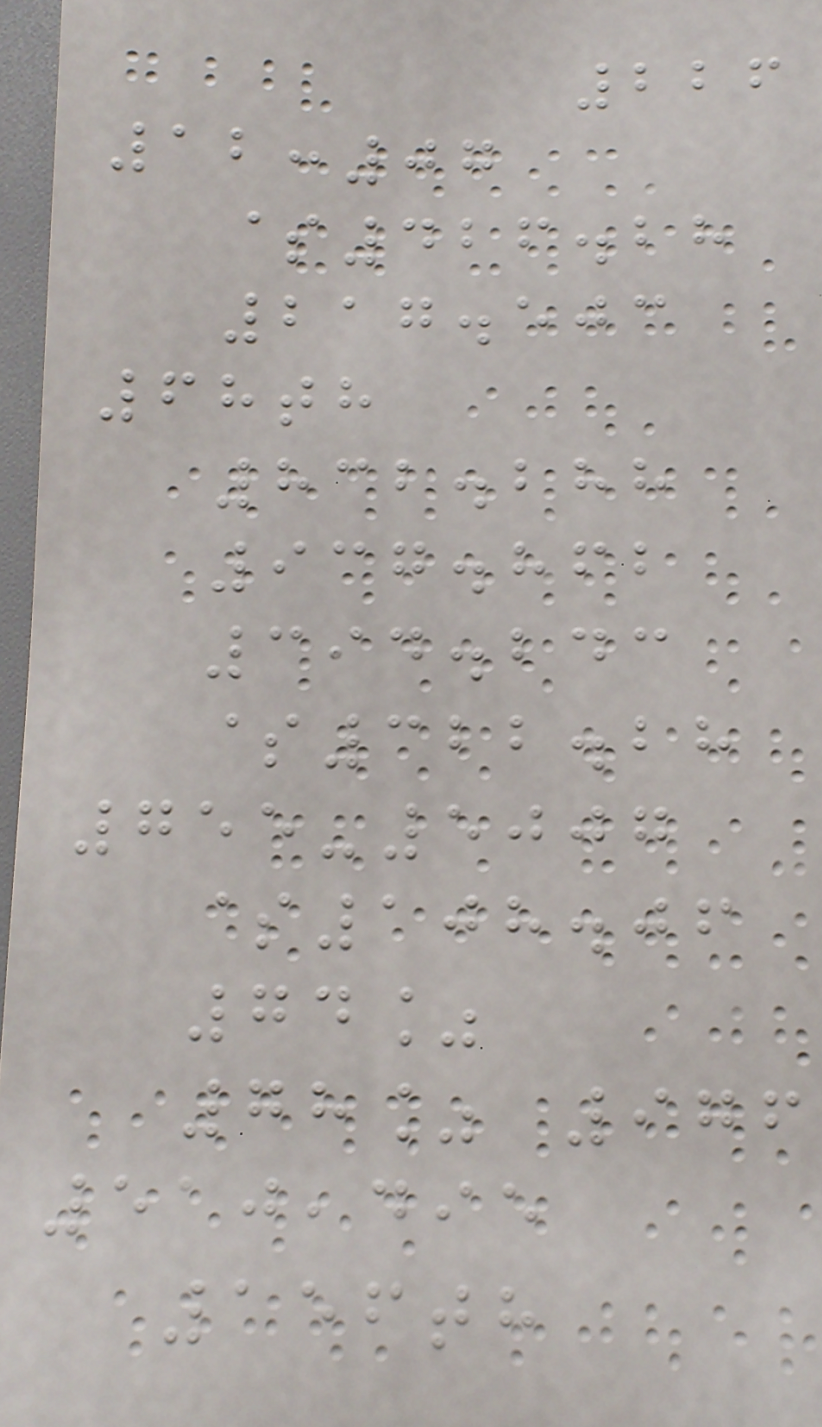226
12:07
$426.28
217.503
68th
832.288
937.862
394.243
$322.28
755-5007
$108.06
74%
78% 976
510,495
156th
